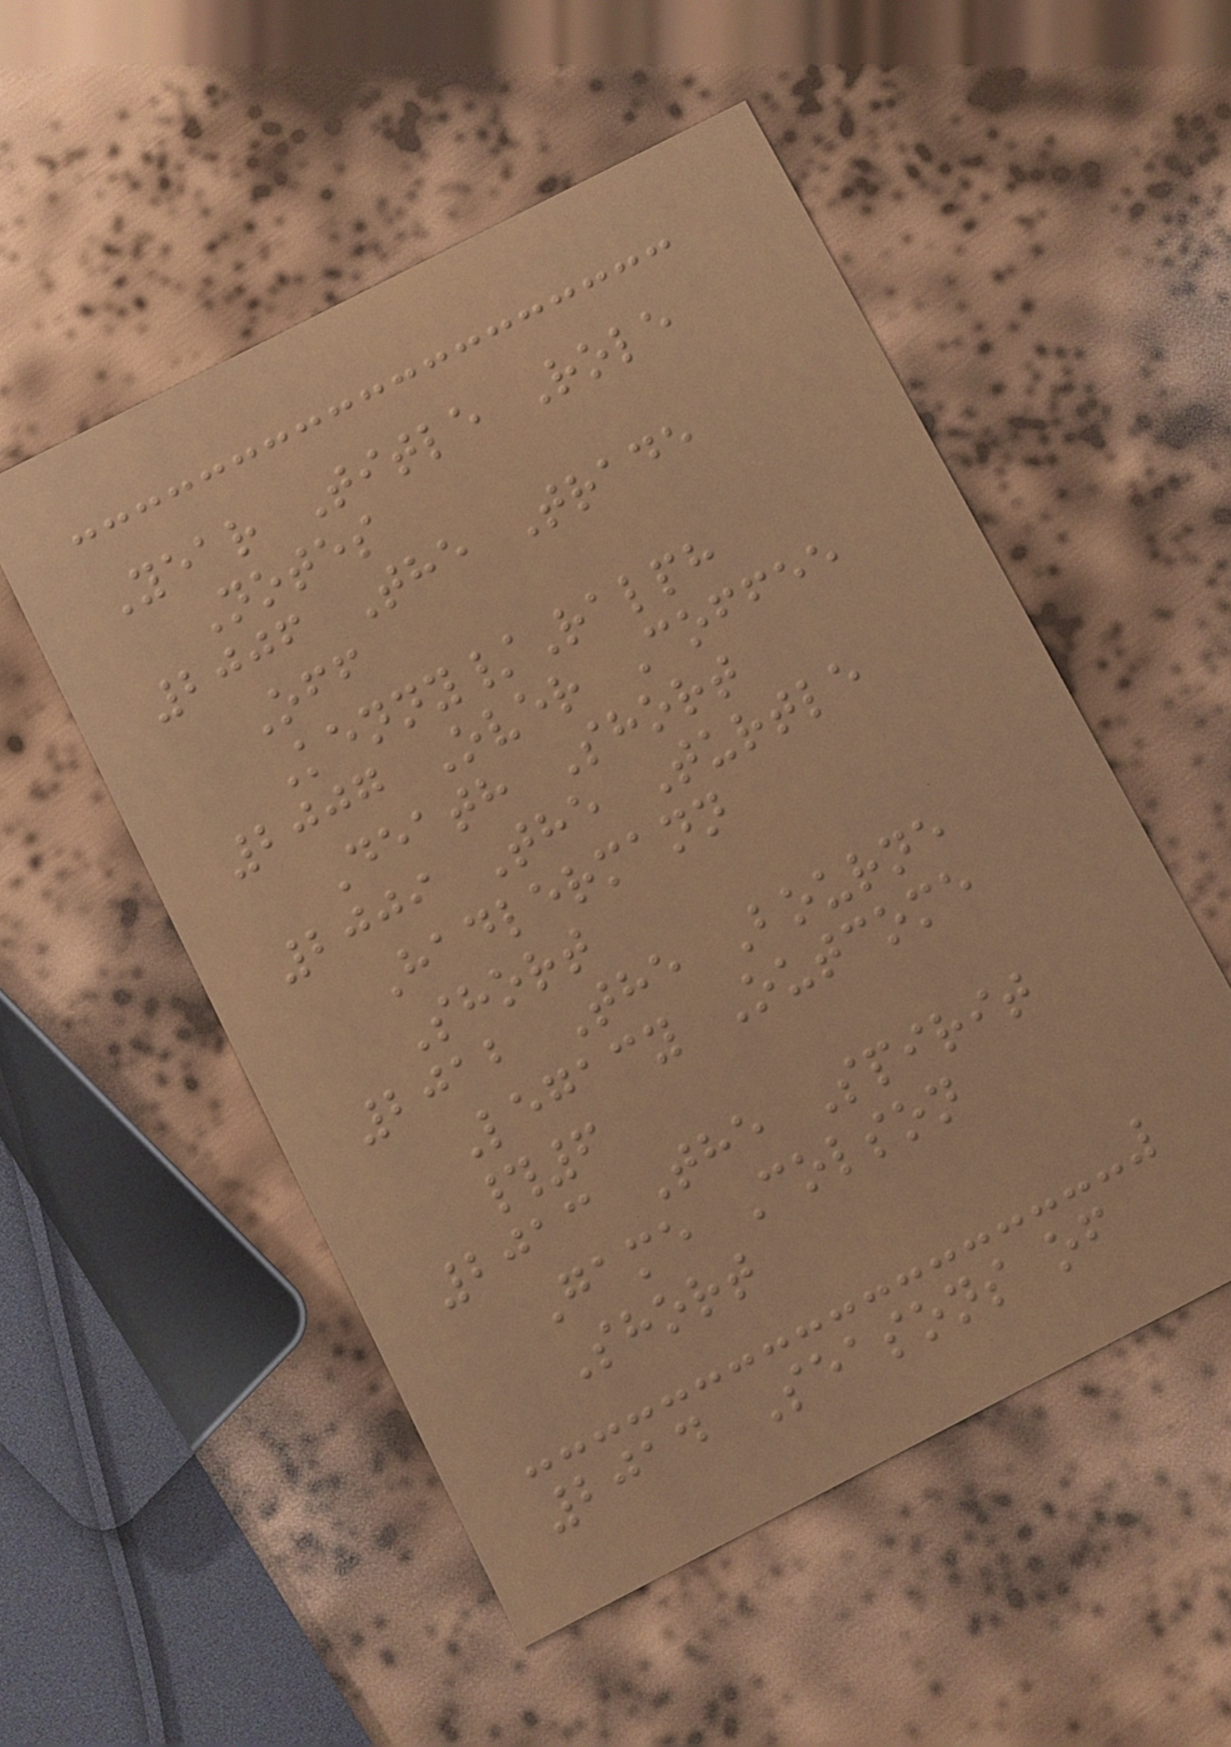Year Title Role
Notes
2006 The Trade
Off
Kenny/Ralph
2007 Over Coffee
Death Short
2009 The Turtle
Hadlermann
Short
2012 The Bourne
Legacy Outcome
#6
2013 The Spirit
Game Colson
Short
2014 Seasons of
